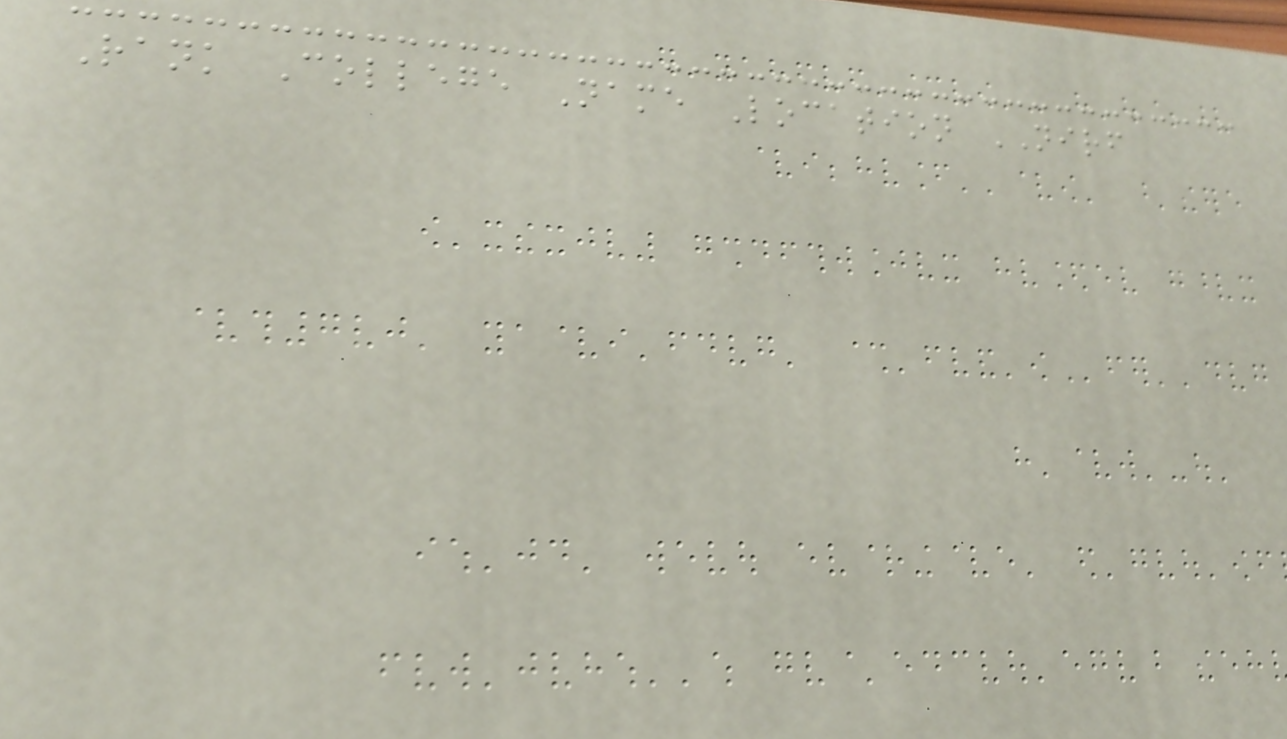Rank College Name Location NIRF
